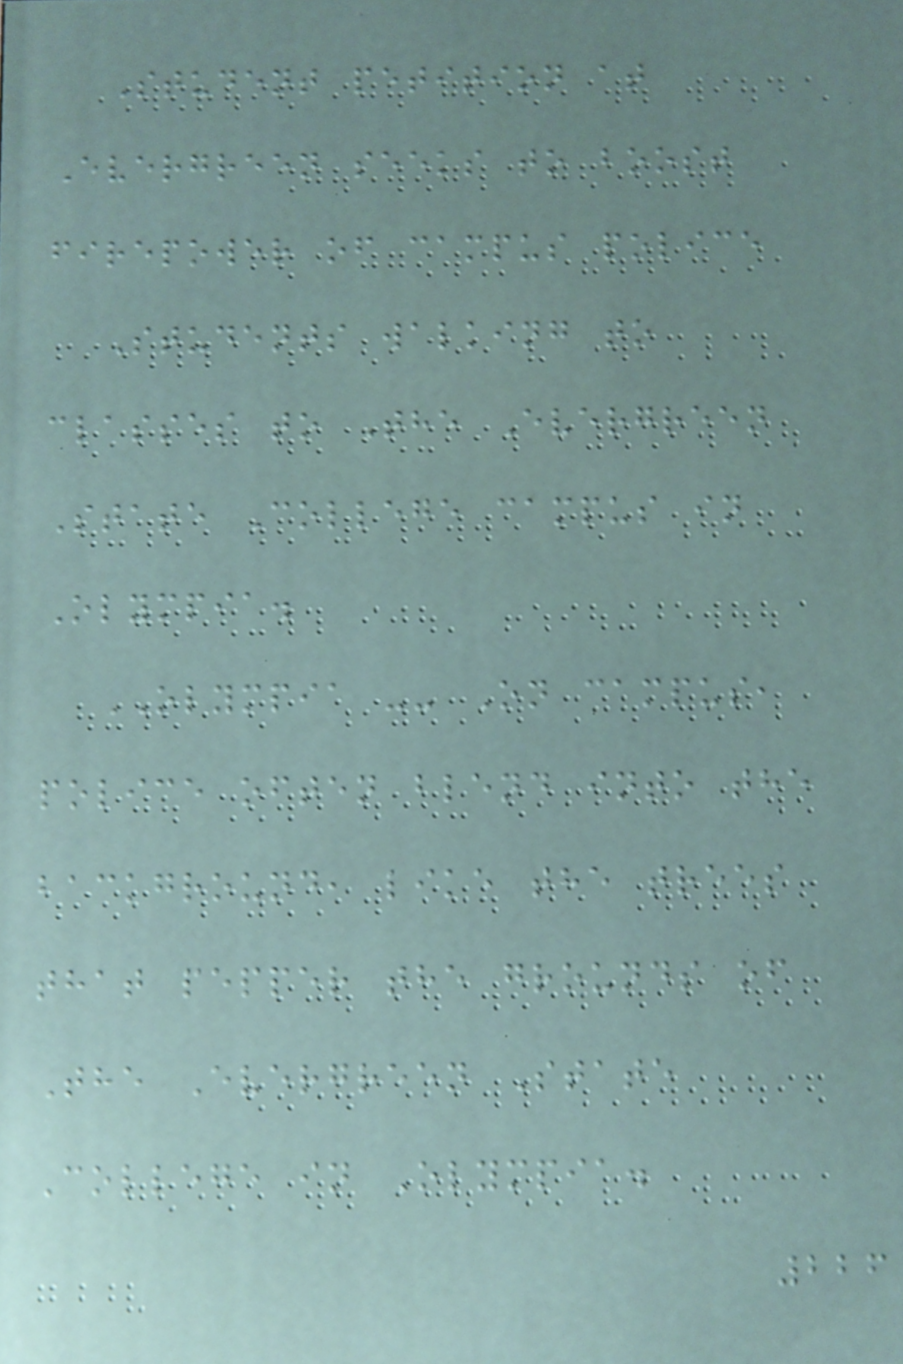Student petition at
Evergreen seeks to boost
firepower of campus police
Students walking to
classes to The Evergreen
State College campus in
Olympia.
OLYMPIA -- On campus,
police often blend into the
background, like the trees
that pepper the grounds of
The Evergreen State
College in Olympia.
226
